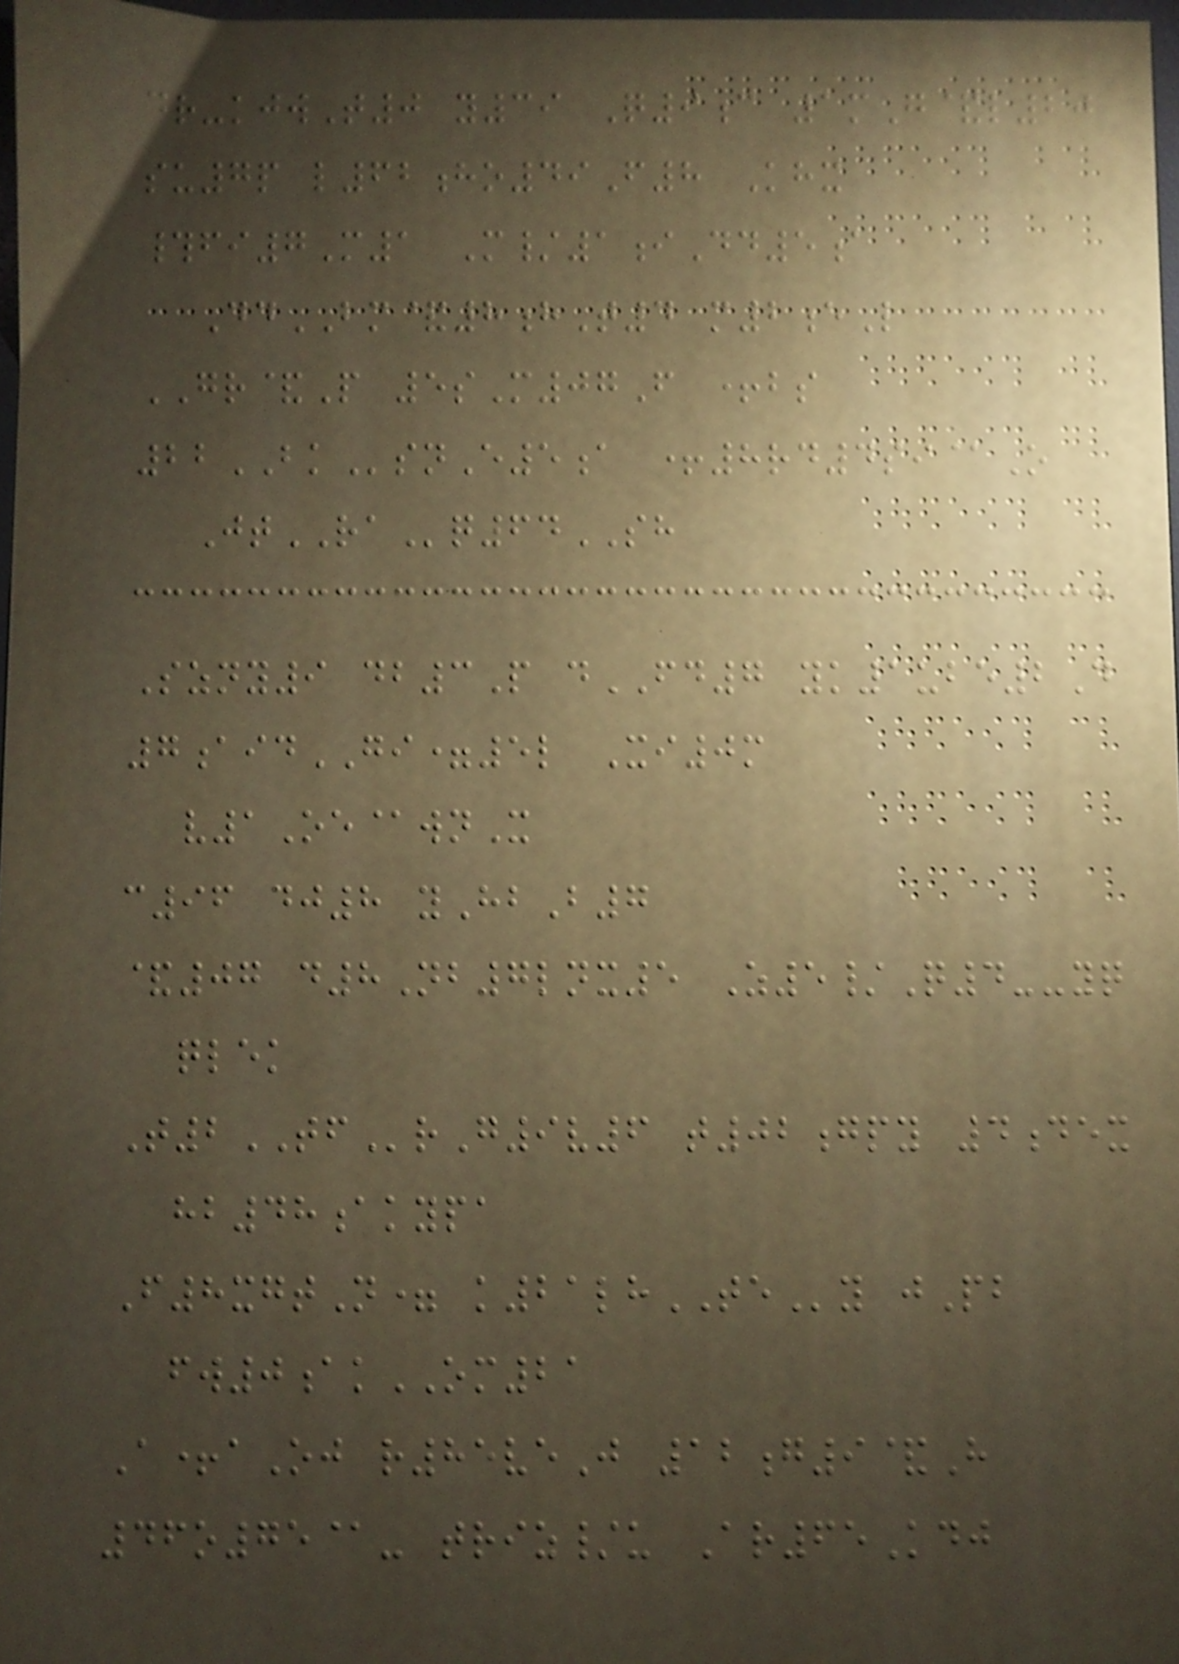dr-kjwT0 y39 Q9c 1mG&l20
su7p l62ho49F8 Khx
#fi7M1 M/1iDd5a
DdBM&8hT4 m2eL
GR&P 5sM07F +bs
22BKsnE5a +8rd4si@O
JtRAq64SH
Szny9 db3P dFD7 yk1ube2D
7aidGI=5l Xi0m
v1Oe@wnX
c96 dj8 yHbB7
&07 d8Nb7lnx5 Z5/Q4--yq
qlek
T2TFrG9v6 t02gpy 4dex
hb48akypa
F8xgtN= k21lhTEy jPb
fw0akOM21
A+aOj r85veJ 12g9&H
46o75@- triz/u Ar65Kdj
